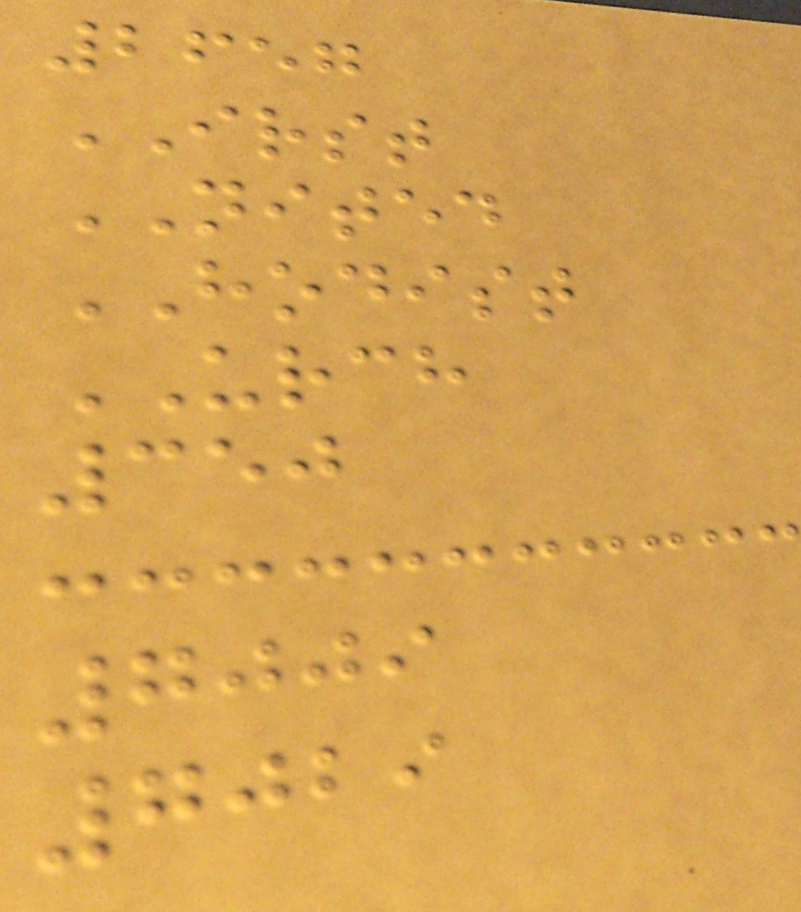2657
IRST
NITED
HODIST
URCH
350
7009
7029
